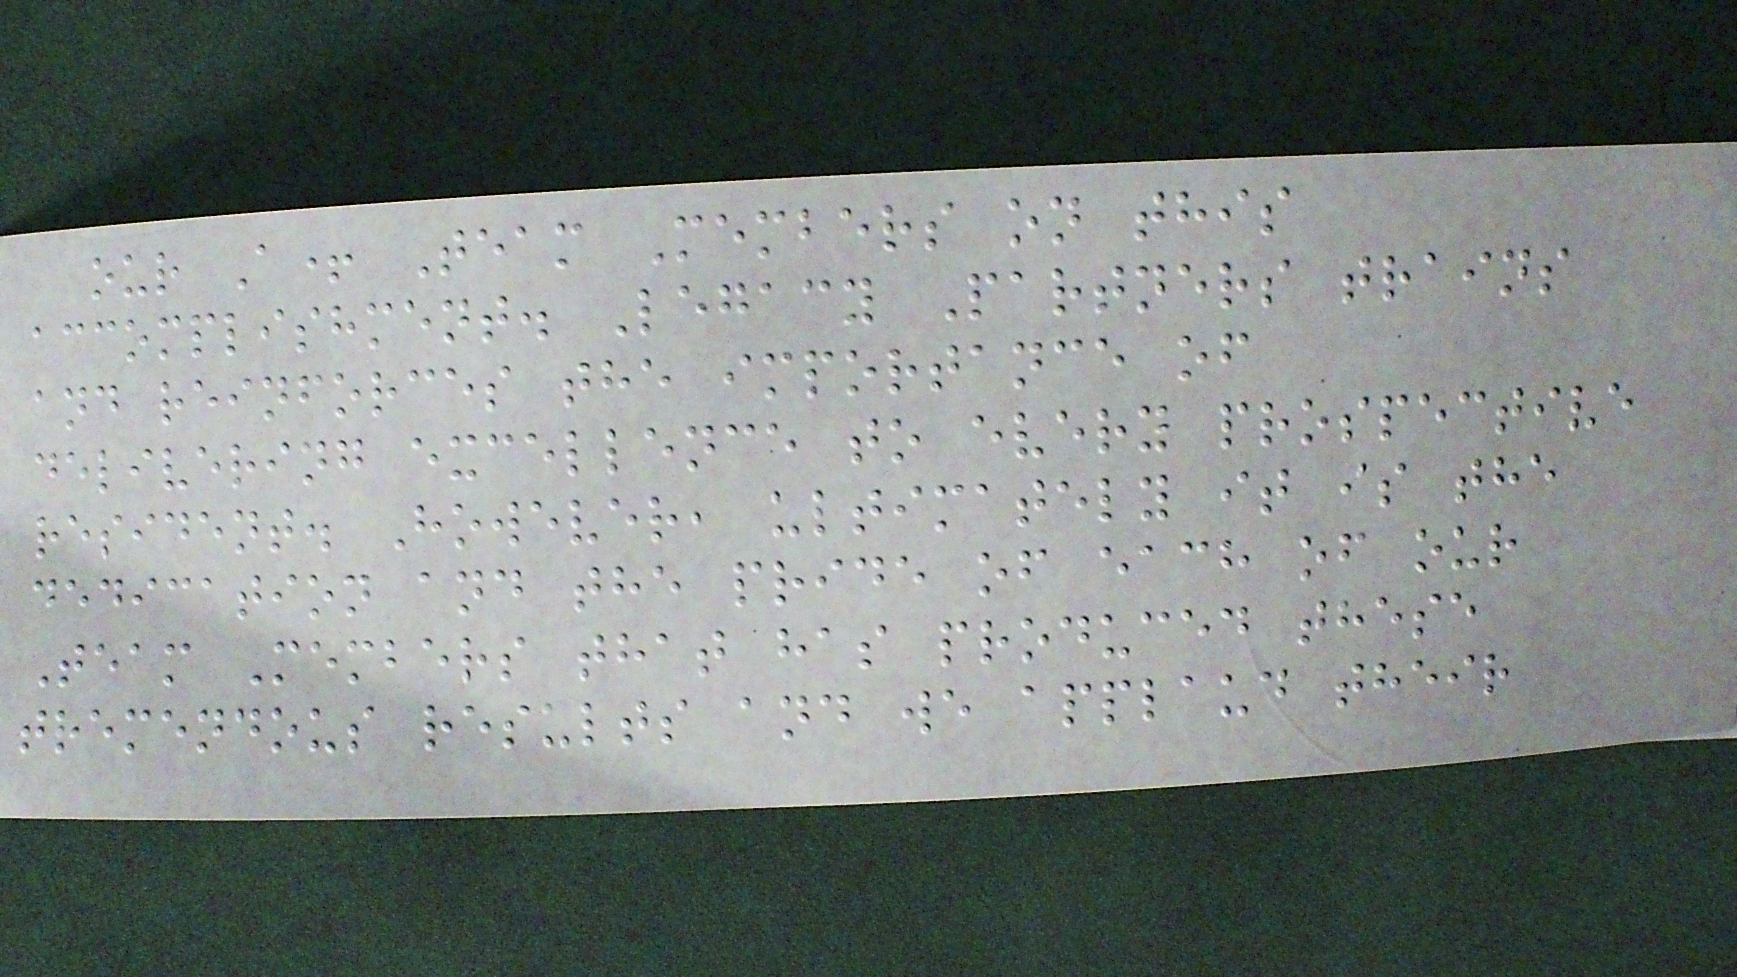our A+ Team Members on this
accomplishment. Legacy Partners trains
and reinforces the importance of
delivering excellence to every prospective
resident. However, ultimately it is the
dedication and the pride of each of our
Team Members that has produced these
tremendous results and we applaud their
